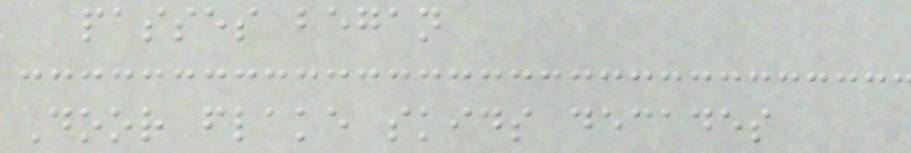passes began
Door flake skids decades
